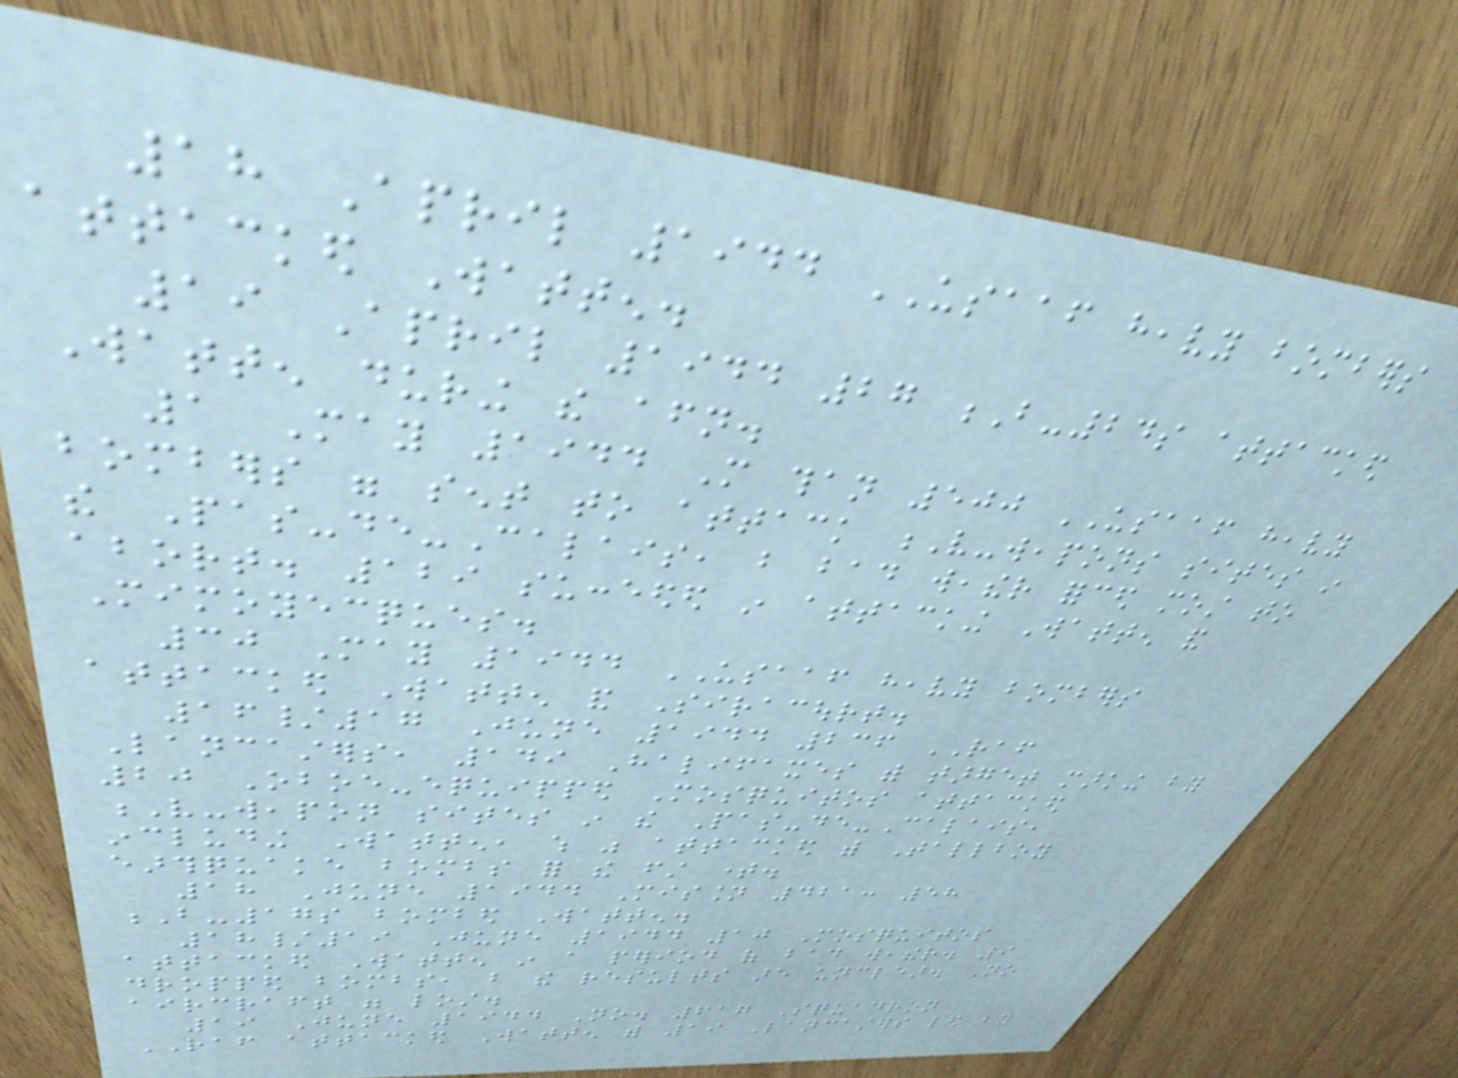18 April 1944 USAAF heavy bombers
attacked Watten.
19 April 1944 27 B-24s attacked
Watten during the afternoon.
1 May 1944 More than 500 USAAF heavy
bombers were sent to attack V-weapons sites in
the Pas-de-Calais, but bad weather forced most to
abort. 129 succeeded in attacking Watten and
Mimoyecques.
30 May 1944 USAAF heavy bombers
attacked Watten and Siracourt.
16/17 June 1944 236 RAF
Lancasters, 149 Halifaxes with target marking by
20 Oboe-equipped Mosquitos attacked
V-weapon sites in the Pas-de-Calais,
including Watten, which was attacked with Tallboy
earthquake bombs for the first time.
18 June 1944 Mission 421: 58
B-17s bombed Watten.
18/19 June 1944 10 Mosquitos
attacked Watten in a period of bad weather. 9
dropped bombs, but the results are unclear. No
aircraft were lost.
19 June 1944 No. 617 Squadron
RAF attacked Watten with 19 Lancasters led by
